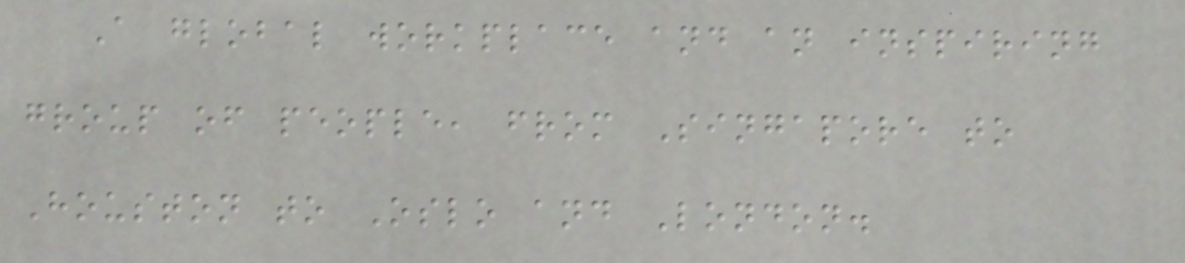A global workplace and an inspiring
group of people, from Singapore to
Houston to Oslo and London.
